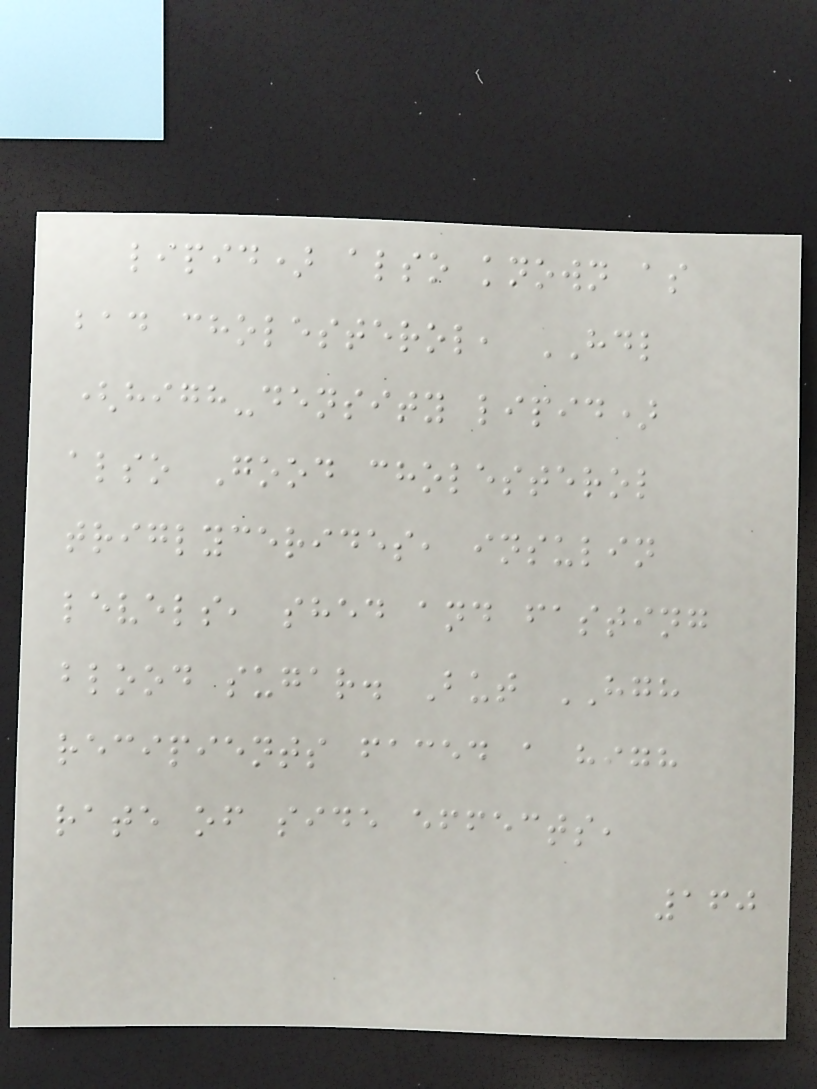lipid) also known as
bad cholesterol, HDL
(high-density lipid)
also Good cholesterol
triglycerides, insulin
levels, shed and fasting
blood sugar. But HGH
recipients faced a high
rate of side effects,
160
